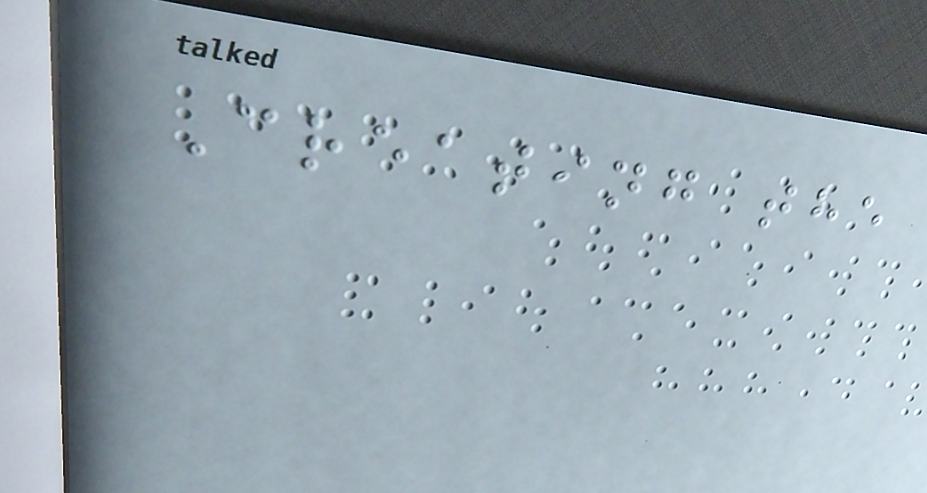Creating the
